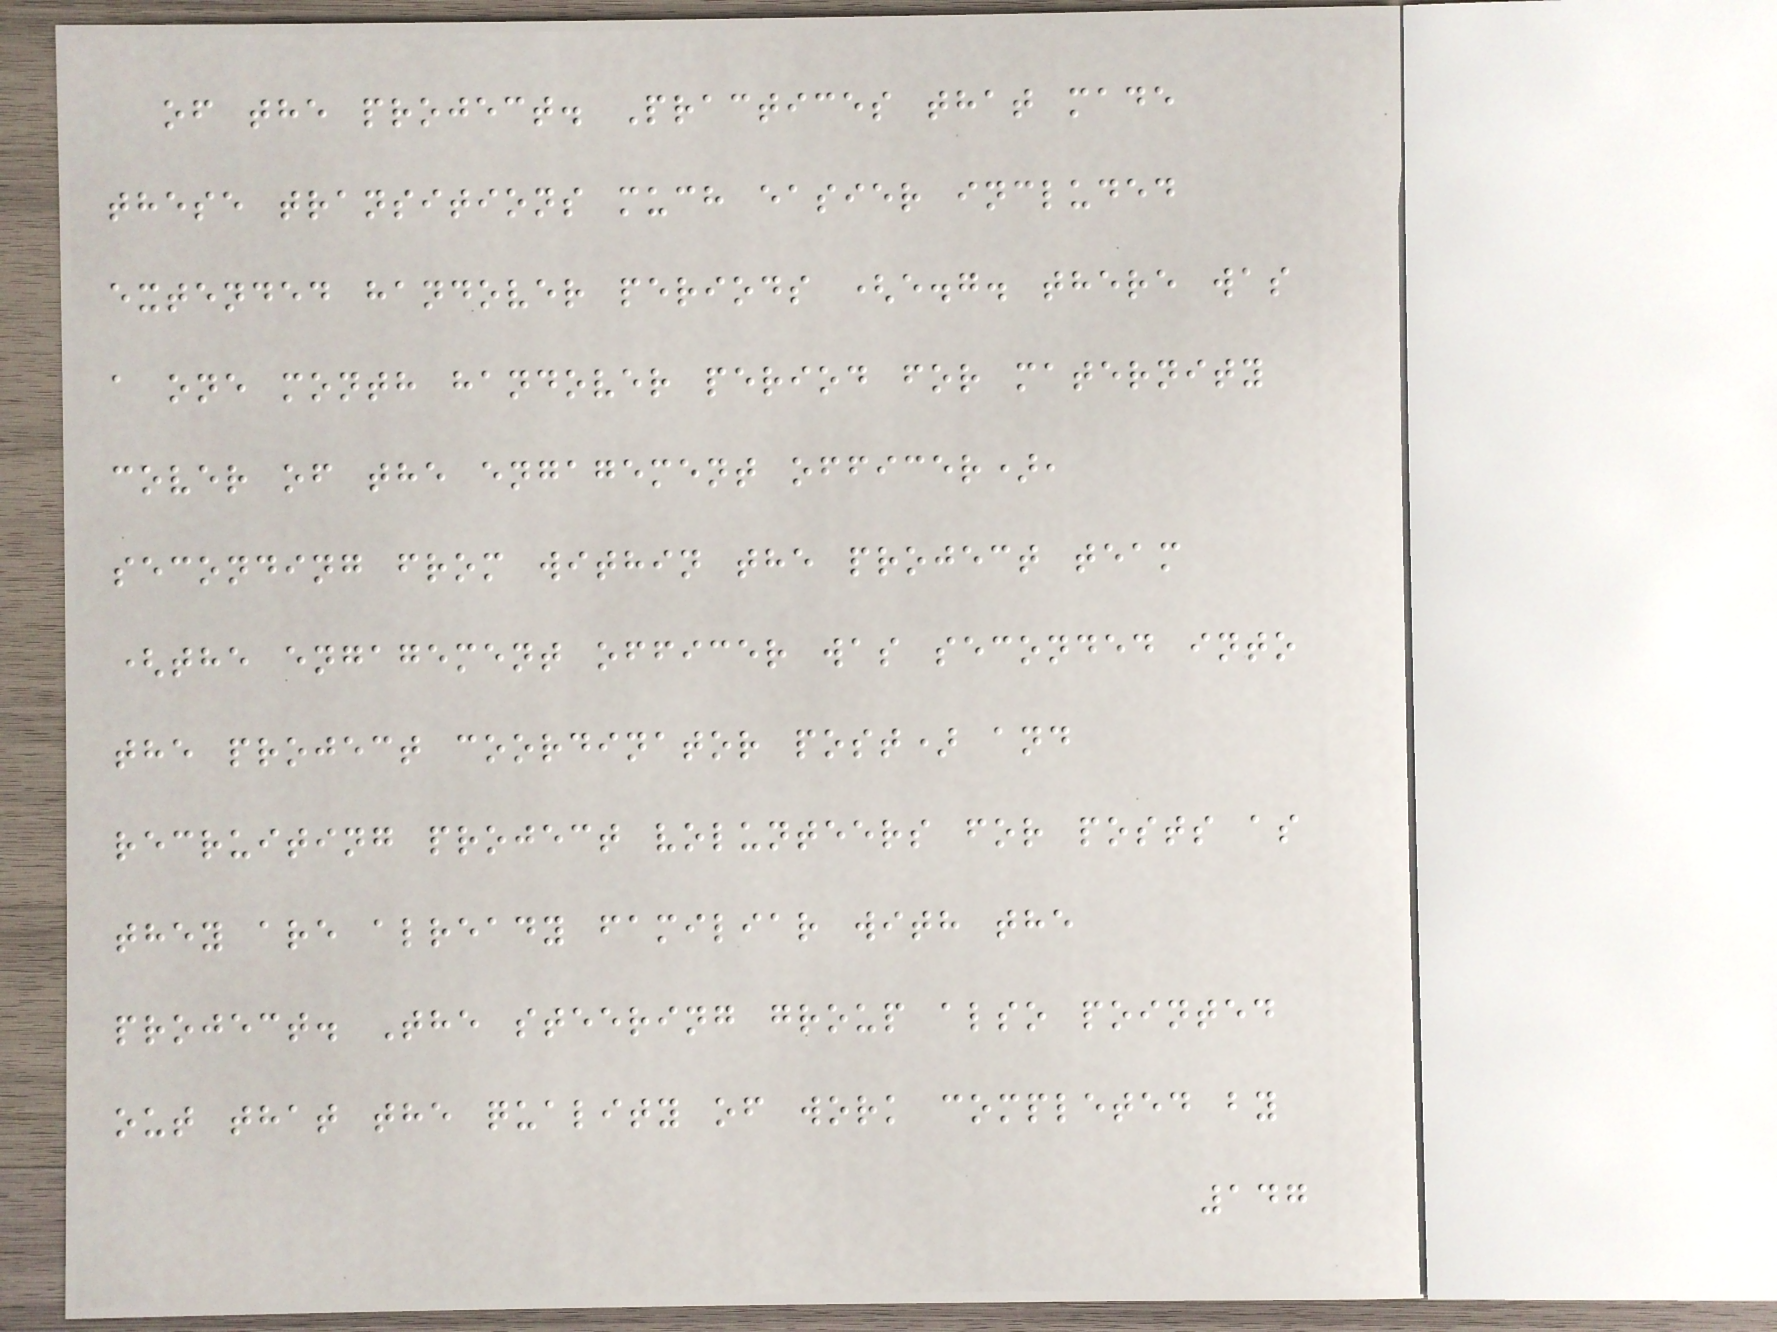of the project. Practices that made
these transitions much easier included
extended handover periods (e.g. there was
a one month handover period for maternity
cover of the engagement officer),
seconding from within the project team
(the engagement officer was seconded into
the project coordinator post) and
recruiting project volunteers for posts as
they are already familiar with the
project. The steering group also pointed
out that the quality of work completed by
147
